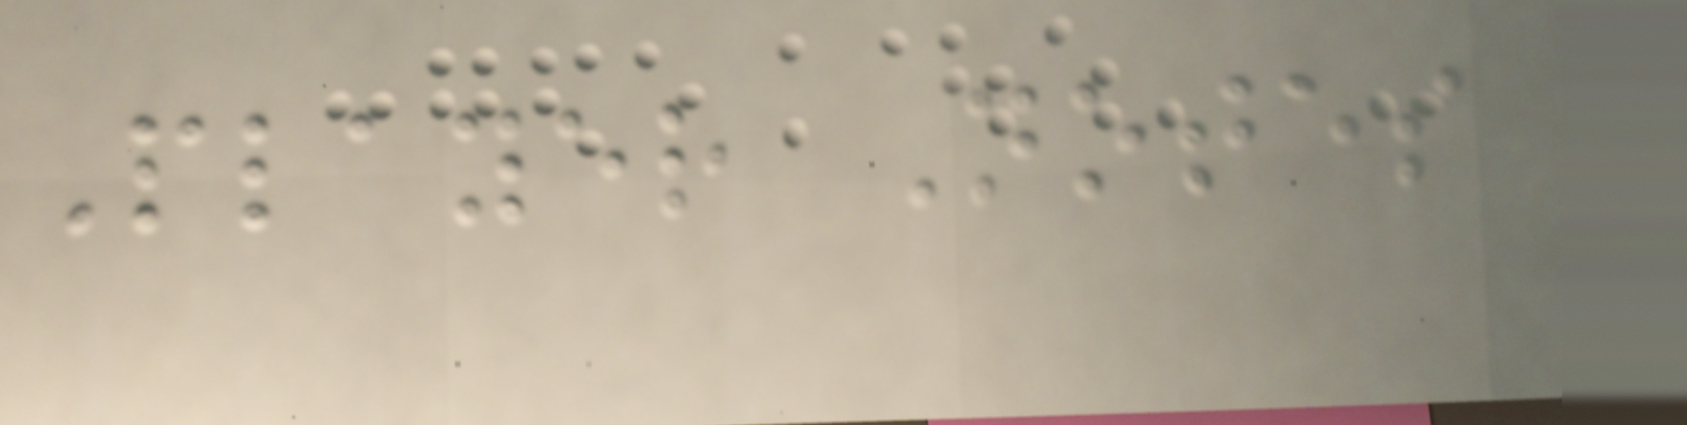Player Notes
